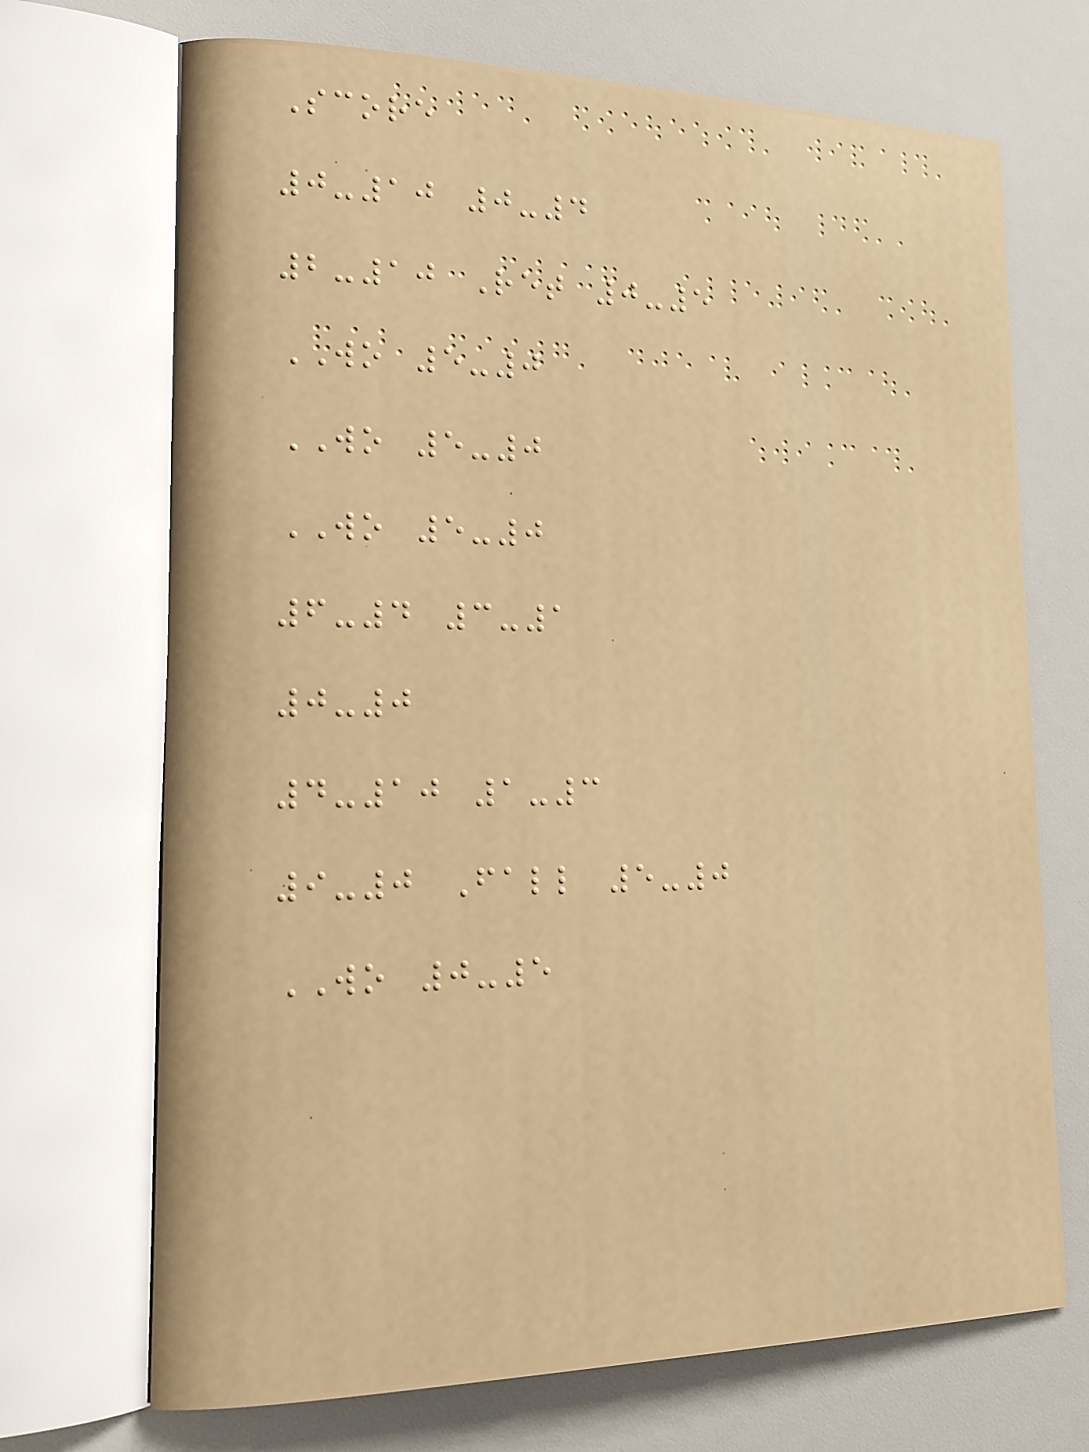Score
0-10 0-4
2-10 Ret 0-5
WO 5-0
WO 5-0
WO 5-0
6-4 3-1
0-0
4-10 1-3
9-0 Fall 5-0
WO 0-5
